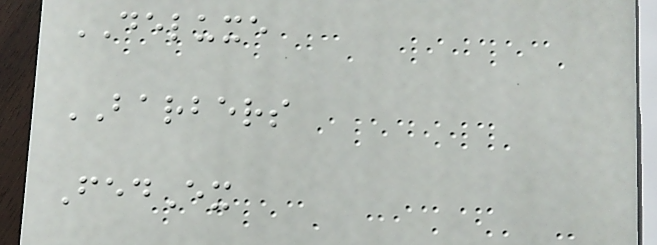DELUXE
BARBERS
FedEx
